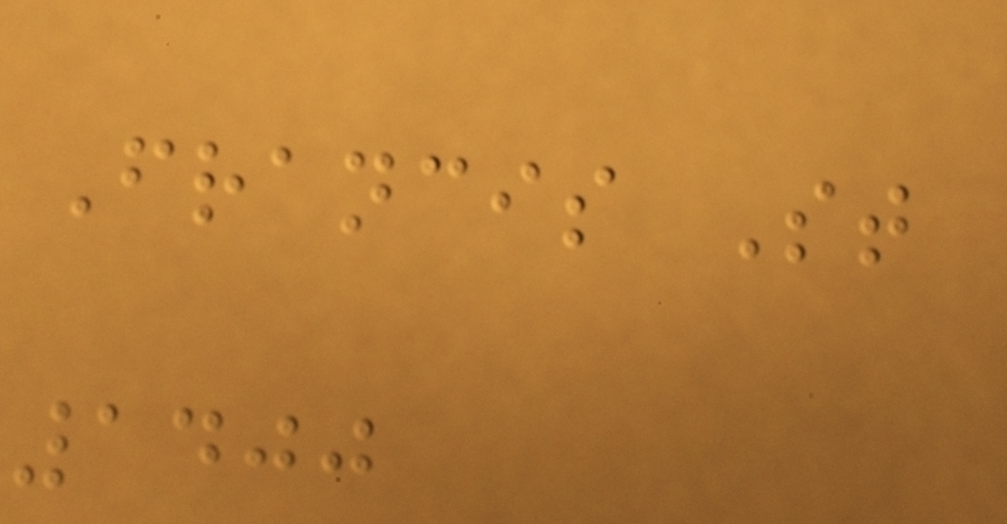Francis St
1400
